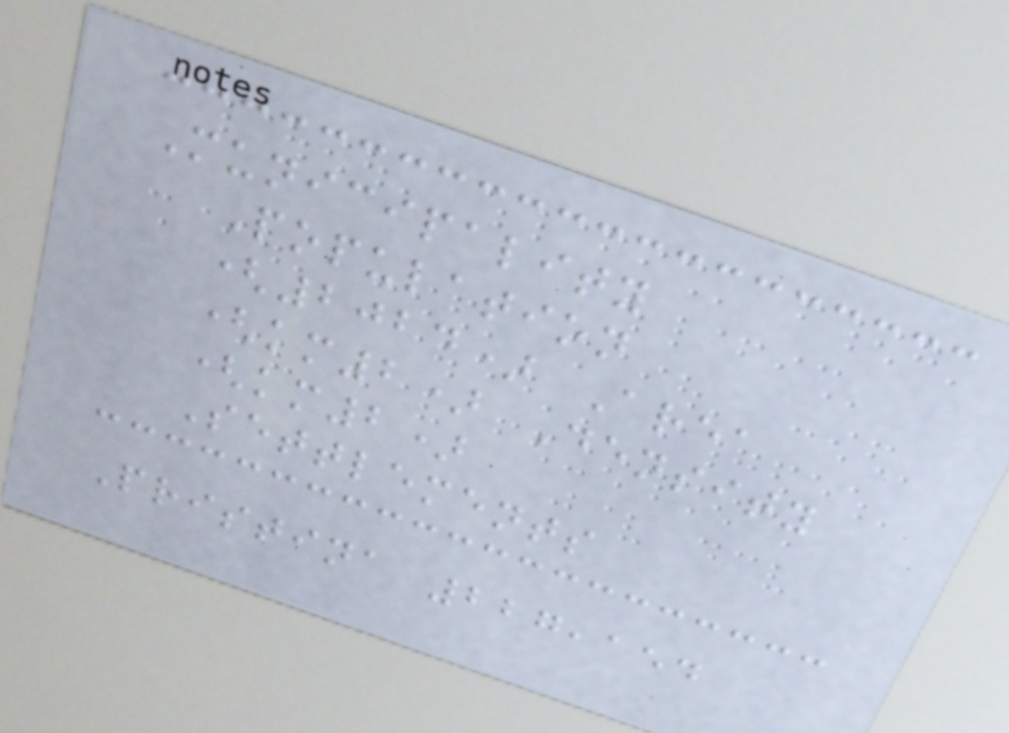Municipality
Population
(2024) Area
(km2) Density
(km2)
Settlements
Pristina 227,154
